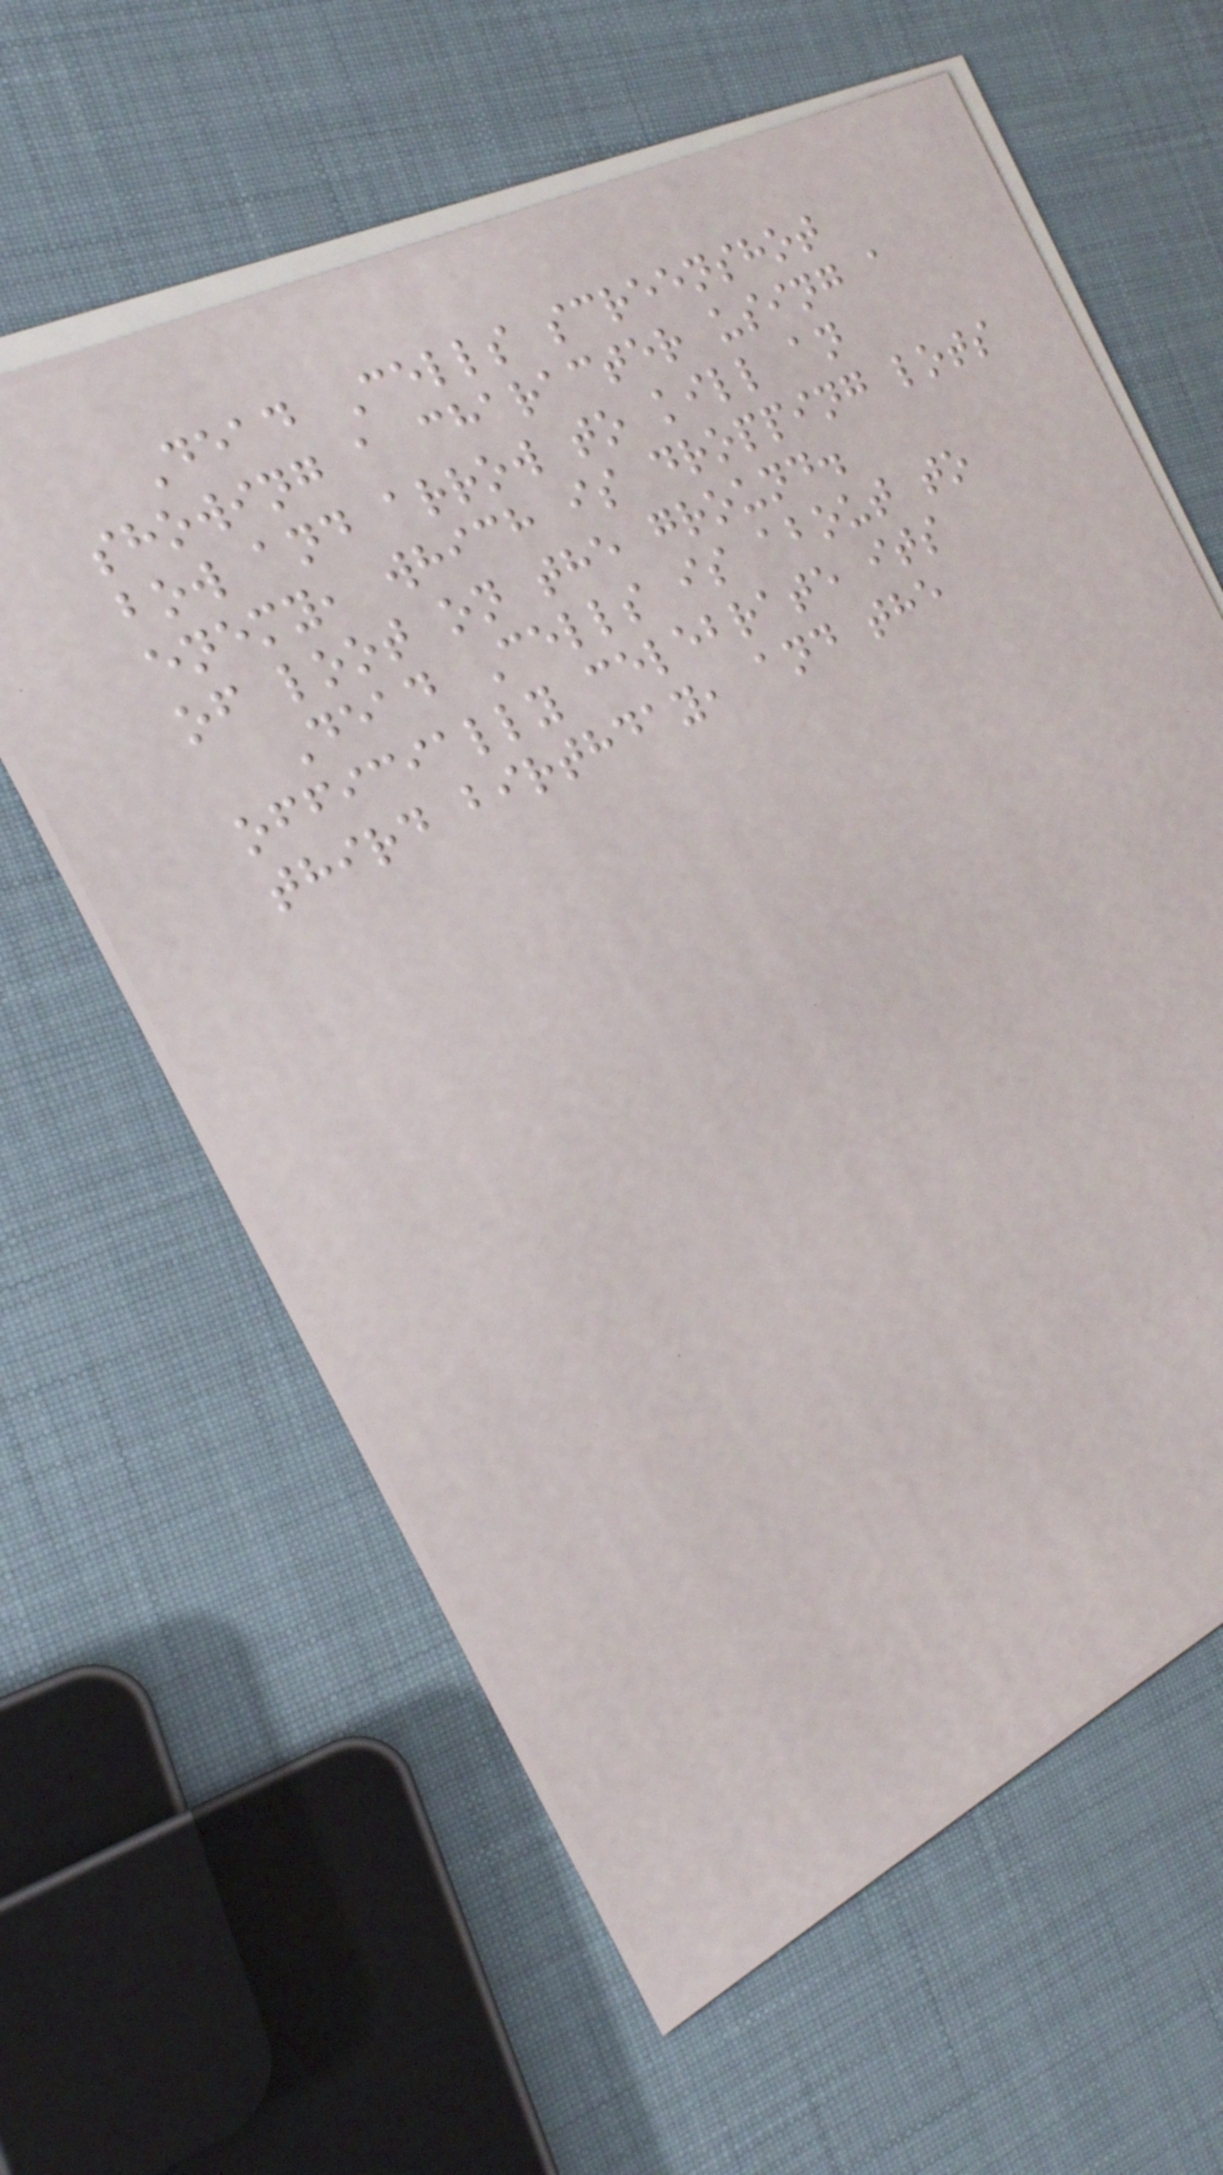Dead Cells screenshot
showing a character using a
bow and arrow to kill an
enemy, which is dropping lots
of loot on the ground.
Dead Cells is about to
officially celebrate its
third birthday, and the
